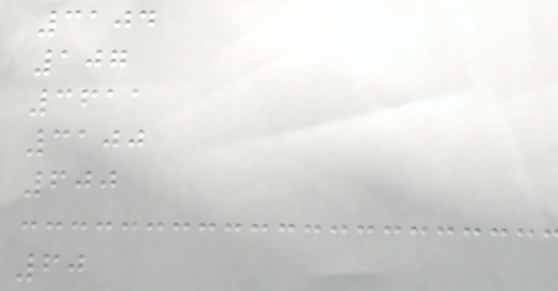3104
107
3611
3100
600
60
